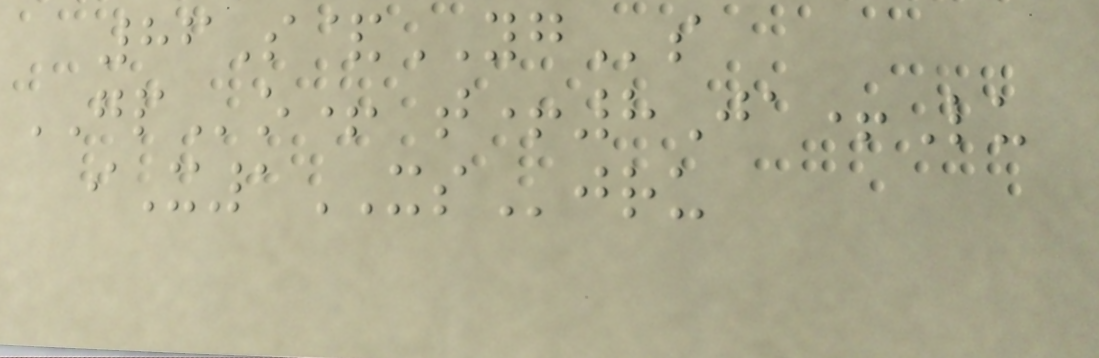86S&YGs
GPo+ t+8Ja+Lu
iX1XSjru
